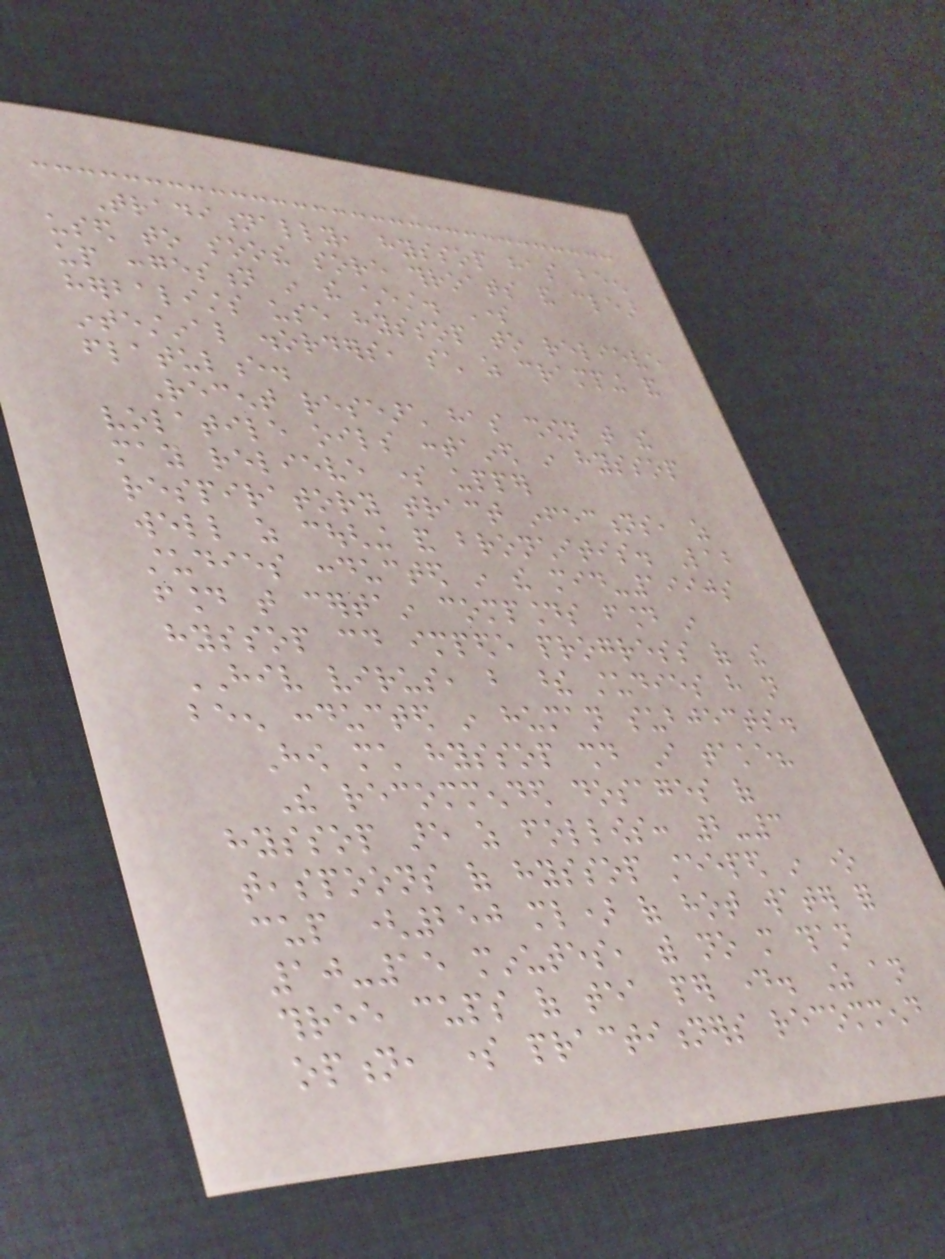Traditionally, hyssop has been
used to soothe sore throats and clear
up congestion in the chest. Some
herbalists use hyssop to relieve
intestinal disorders, such as cramping and
flatulence.
Recent research has shown that the
volatile oils contained in hyssop
may relieve some upper
respiratory tract infections, as
well as coughing and bronchitis. Lab
studies conducted in the mid-1990s
found that certain compounds found in
hyssop could impede progress of the
HIV virus, but these studies have not
been conducted in human subjects.
How much hyssop should I take?
The recommended dosages of
hyssop are as follows: 2-3
teaspoons of hyssop steeped in one
cup (250 ml) of hot water for
10-15 minutes, with no more than
three cups of tea per day. As an
option, some practitioners recommend
